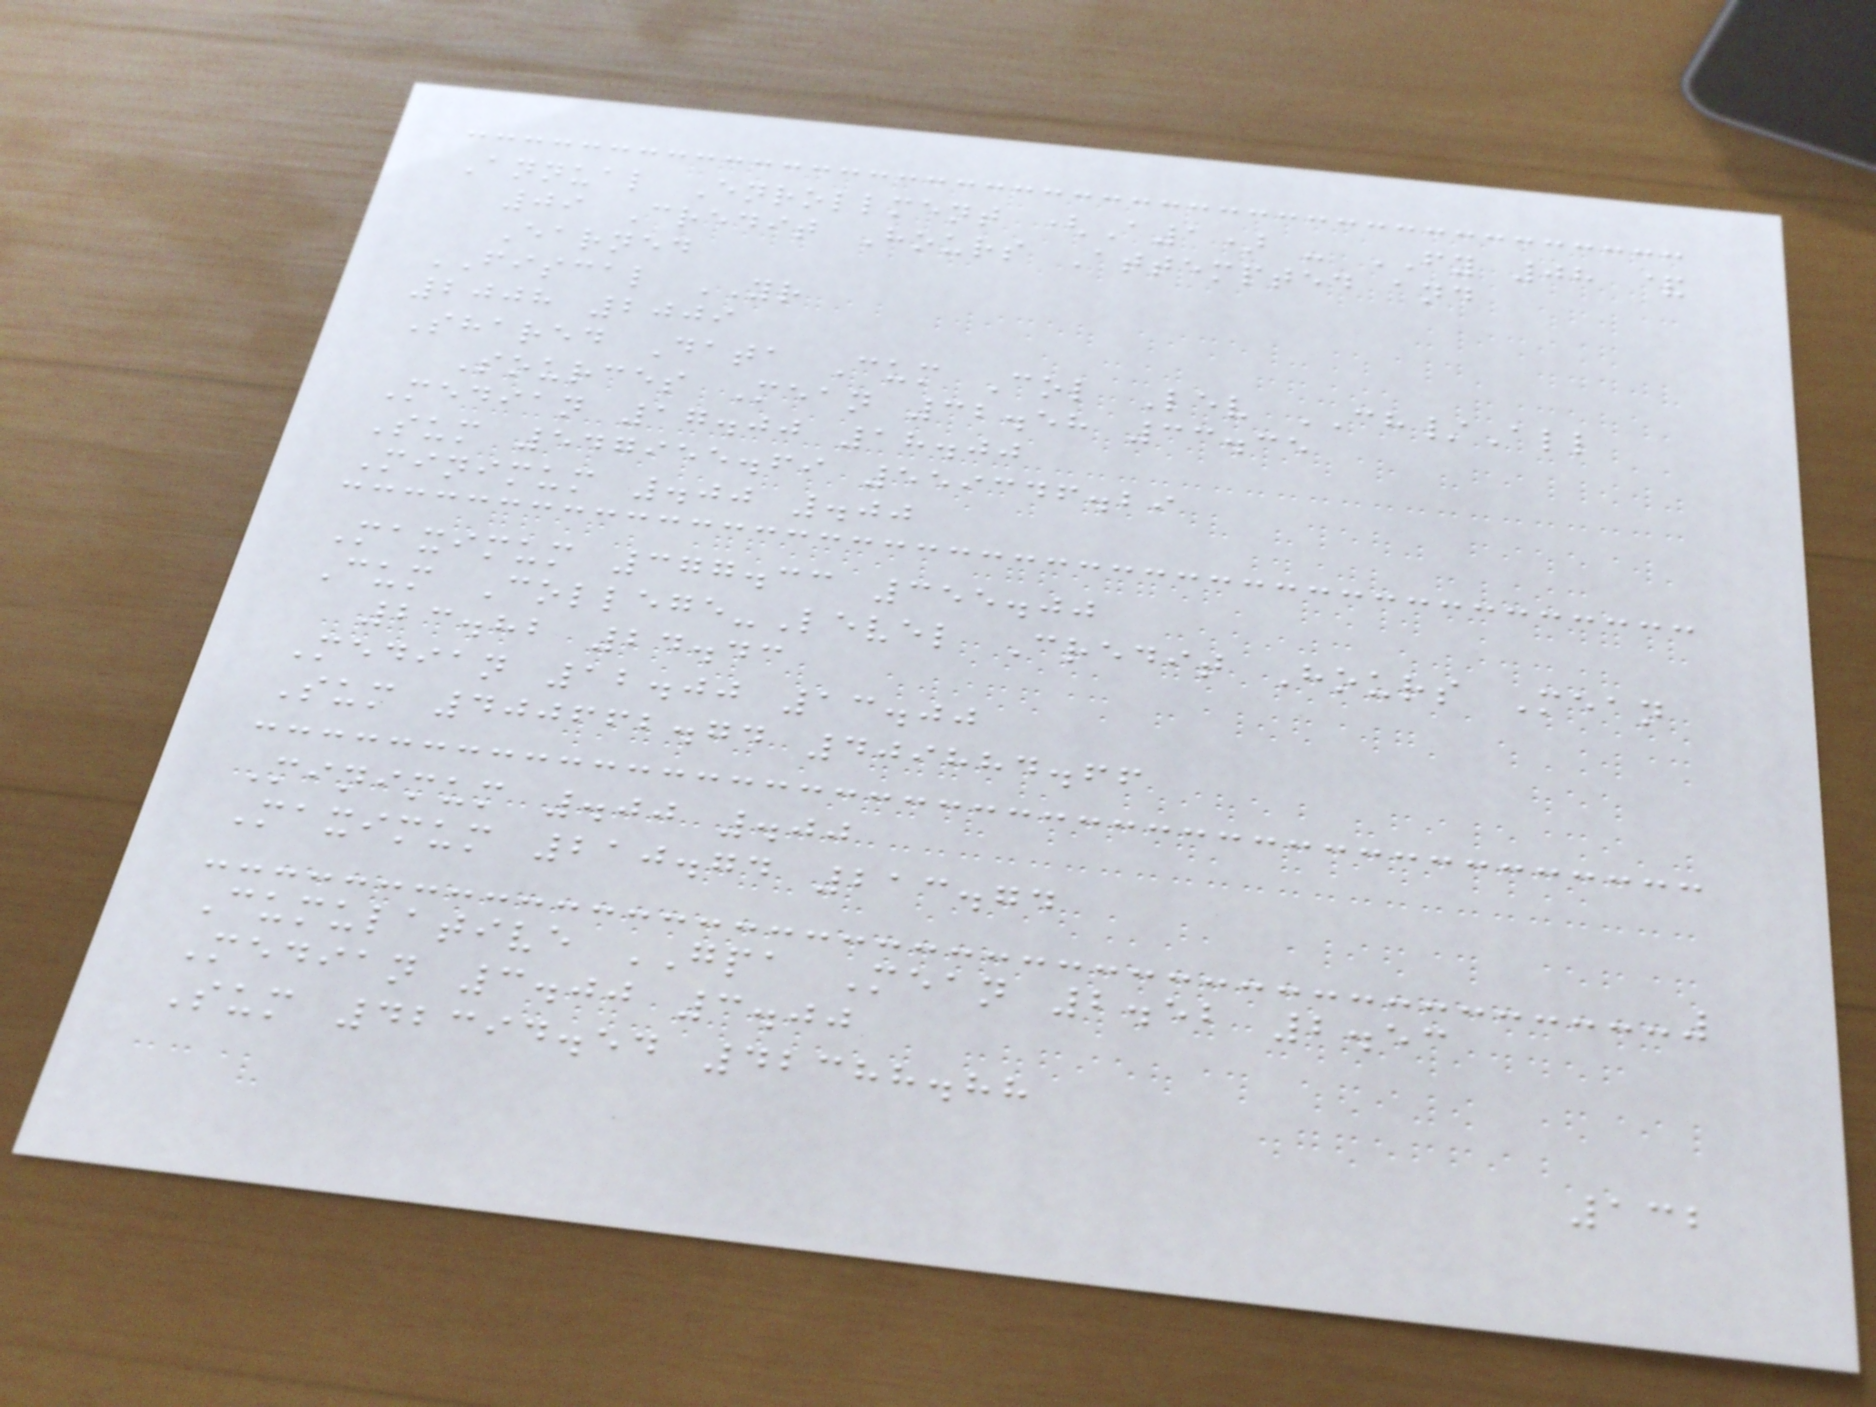Annual Enrollment (A1) - FY 08 &
09 Credit Hours Attempted and
Earned
FISCAL YR
2008 2009
Shared Data Cum Col Lev CH/All
Sources Mean 32.58 33.35
Median 17.00 18.00
Sum 547955.69 559346.29
Minimum .00 .00
Maximum 377.33 355.00
Cum College-Level Credit Hours Mean
23.82 24.43
Median 12.00 13.00
Sum 400662.74 409884.66
Minimum .00 .00
Maximum 210.74 213.74
Cumulative GPA Mean 2.52 2.53
Median 3.00 3.00
Sum 42394.54 42388.88
132
